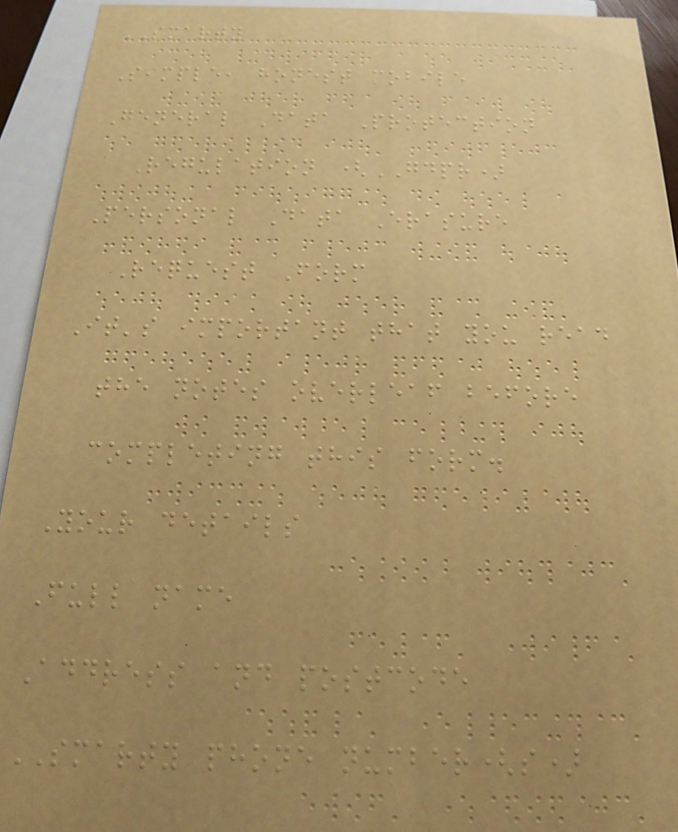SMARTY
Simple, honest mobile
General Data Protection
Regulation (GDPR)
Personal Data Erasure
Request Form
It's important that you read
the notes overleaf before
completing this form.
Your details
Full name
Address and postcode
SMARTY phone number(s)
